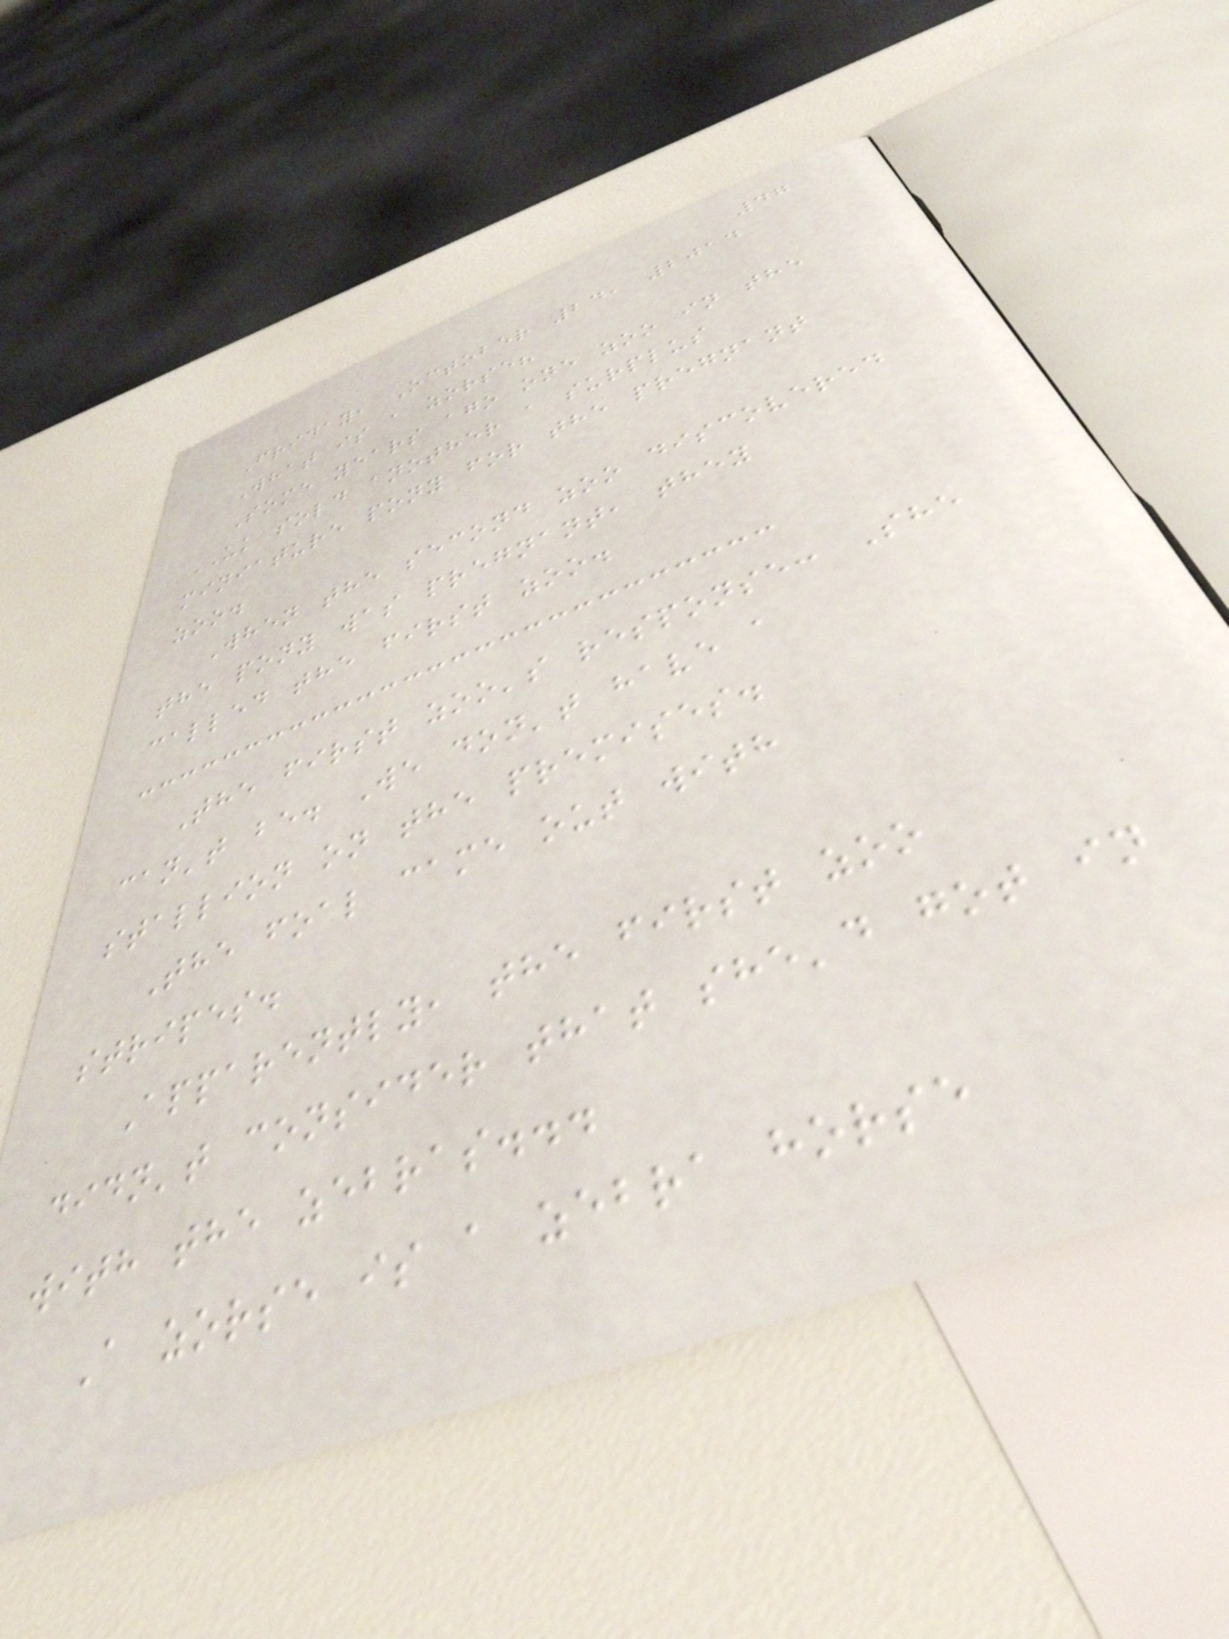47
Friday, October 24, 2014
What is a zorse?
Some years ago one zoo in the
UK sold another a surplus
miniature pony for the pregnant
zoo.
When the second zoo discovered
the pony was pregnant, they
called the first zoo.
The first zoo's response: She
can't be. We don't have a
stallion on the premises.
The foal came out with
stripes.
Apparently, the first zoo
didn't consider that she'd got in
with the zebras...
A zorse is a zebra horse
